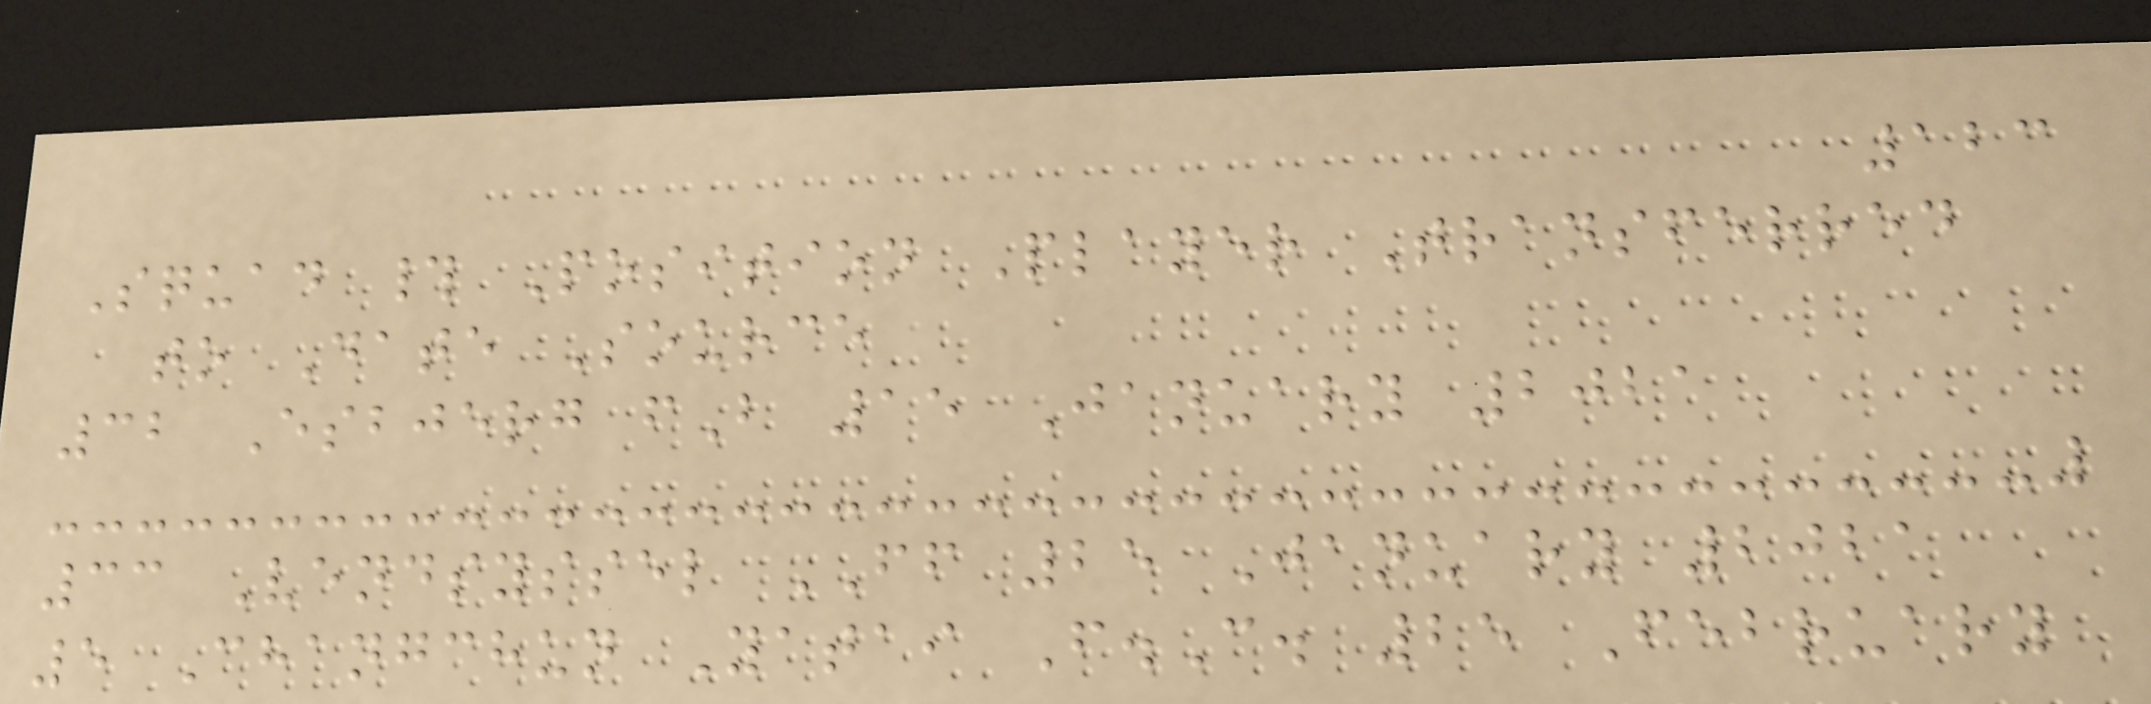123
Squad # Position Player Transferred
to Date Source
32 Esbjerg fB 15 January 2021
33 Vendsyssel FF 25 January 2021
5 Changchun Yatai F.C. 25 February
